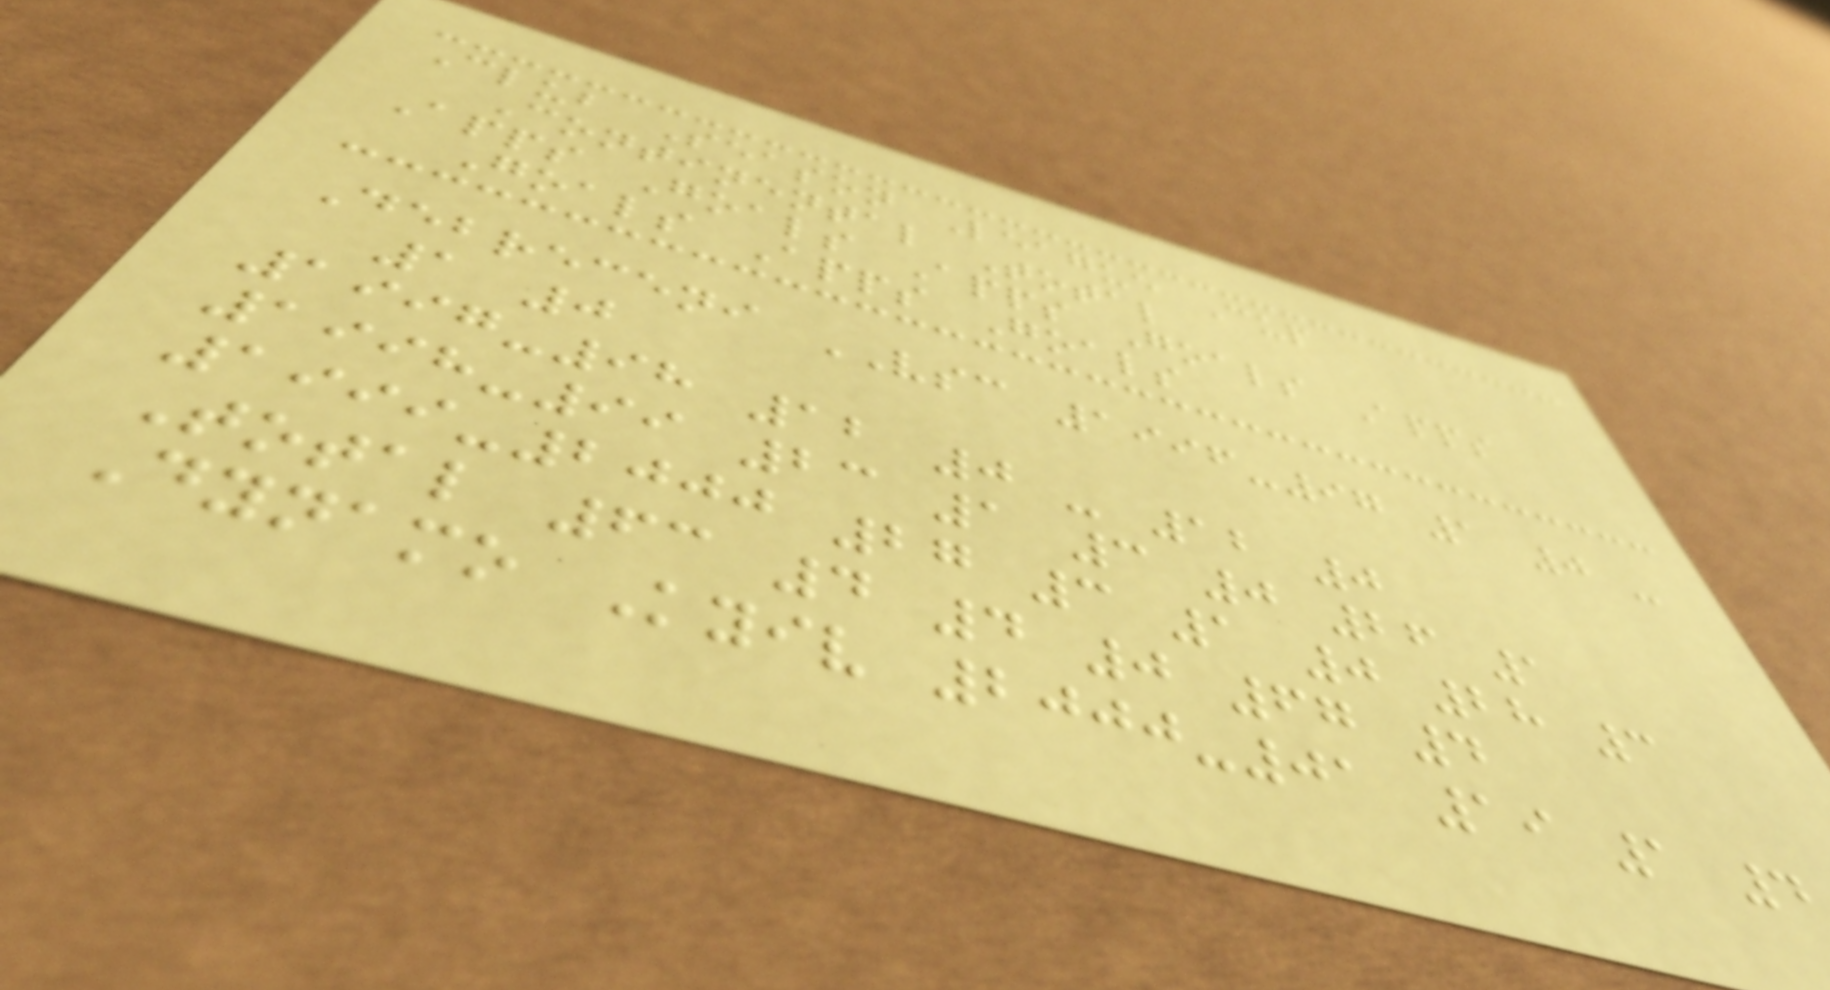Club Season League Cup
Continental Total
Apps Goals Apps Goals Apps
Goals Apps Goals
Debreceni VSC 1996-97 1 0 -
1 0
1997-98 12 0 - 12 0
1998-99 23 1 3 0 26 1
1999-2000 27 3 1 0 28 3
Total 63 4 4 0 67 4
Dynamo Kyiv 2000-01 19 1 4
